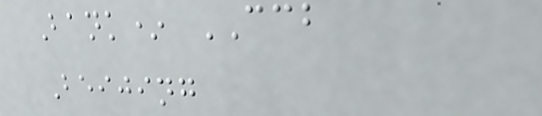Bank* CCB
Beijing
